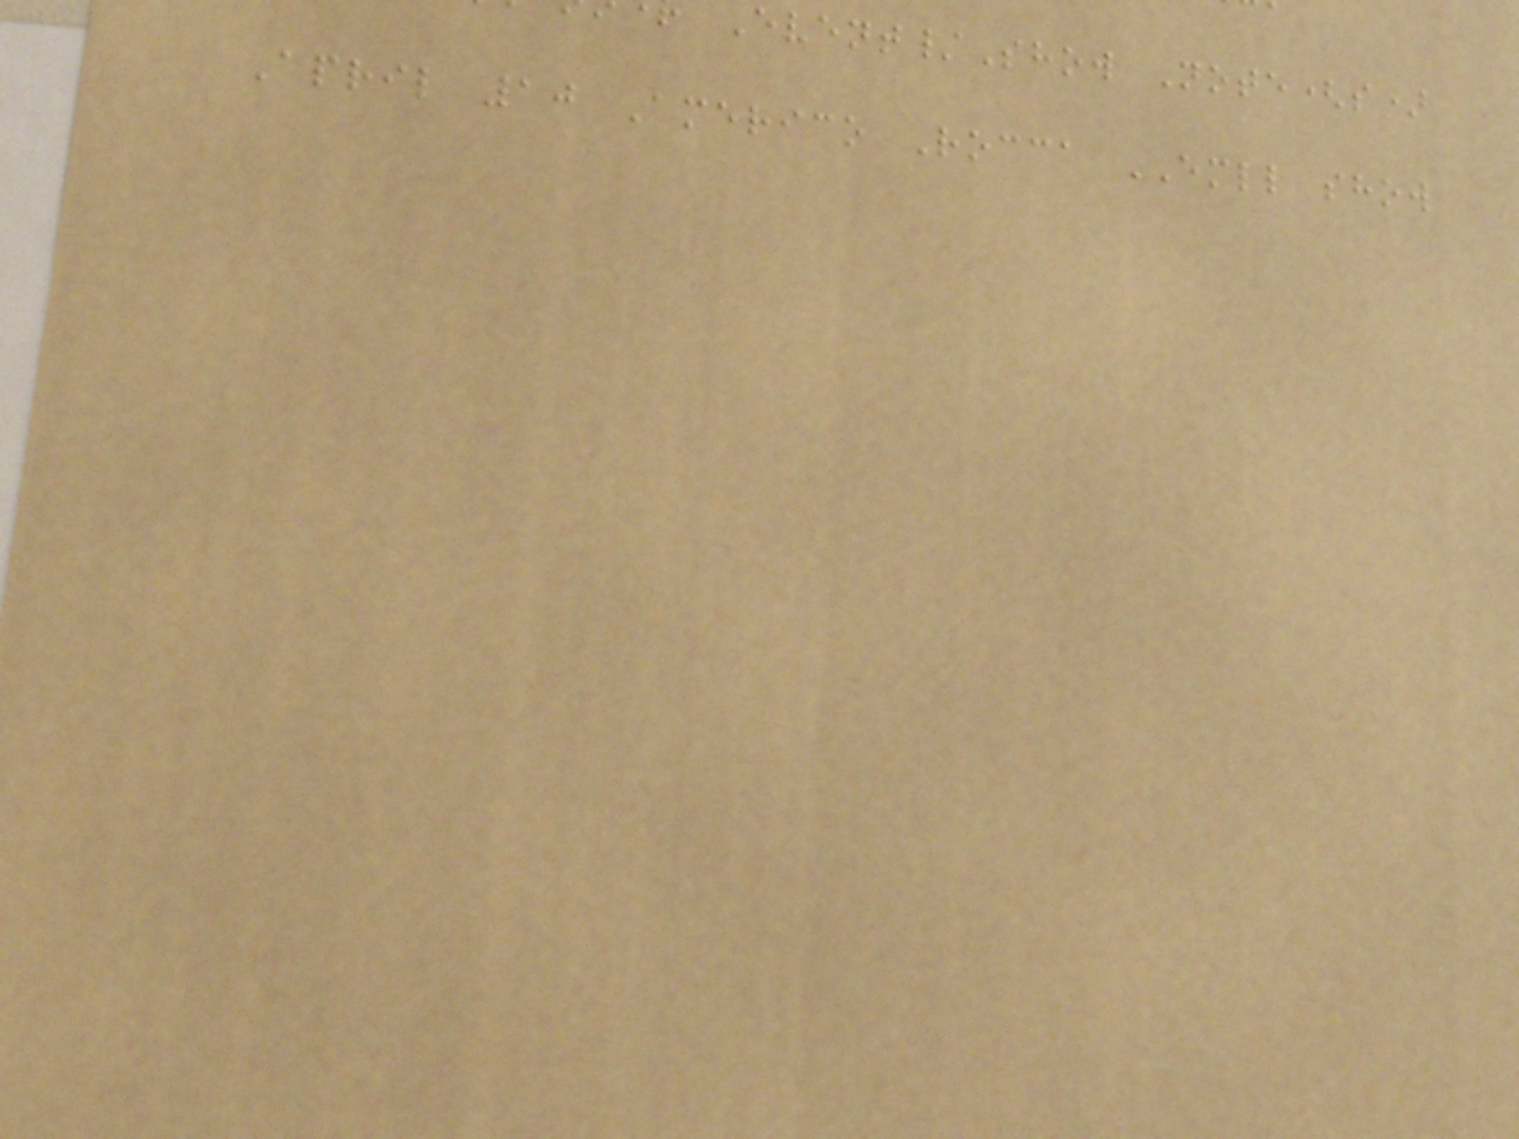Event/Show Note(s)
April 10 Americo Rocca EMLL show
